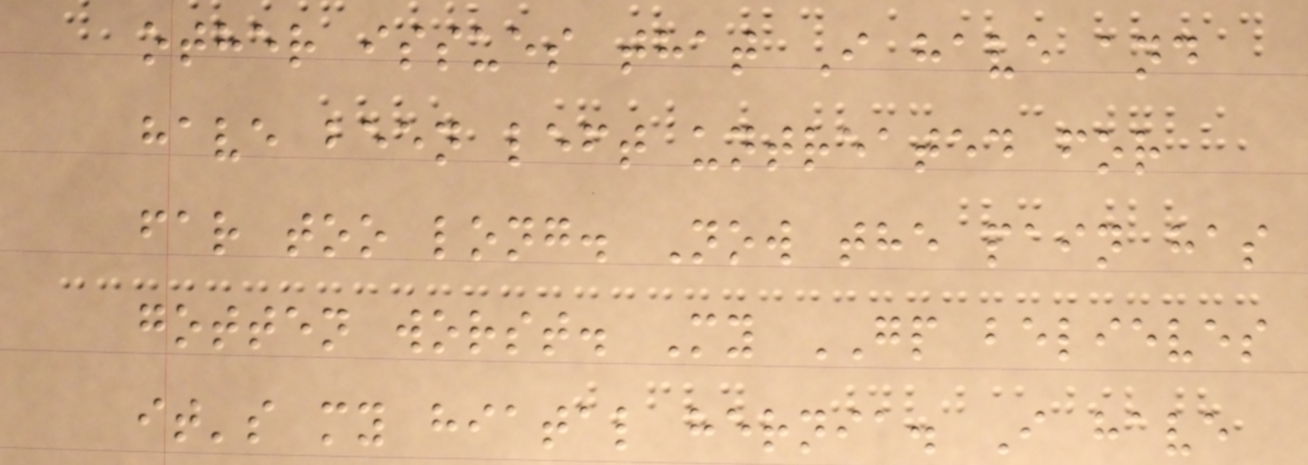other issues that I have and
have been left untreated for
far too long. Now the pain has
gotten worst. My GP believes
it's my hiatal hernia. I have
